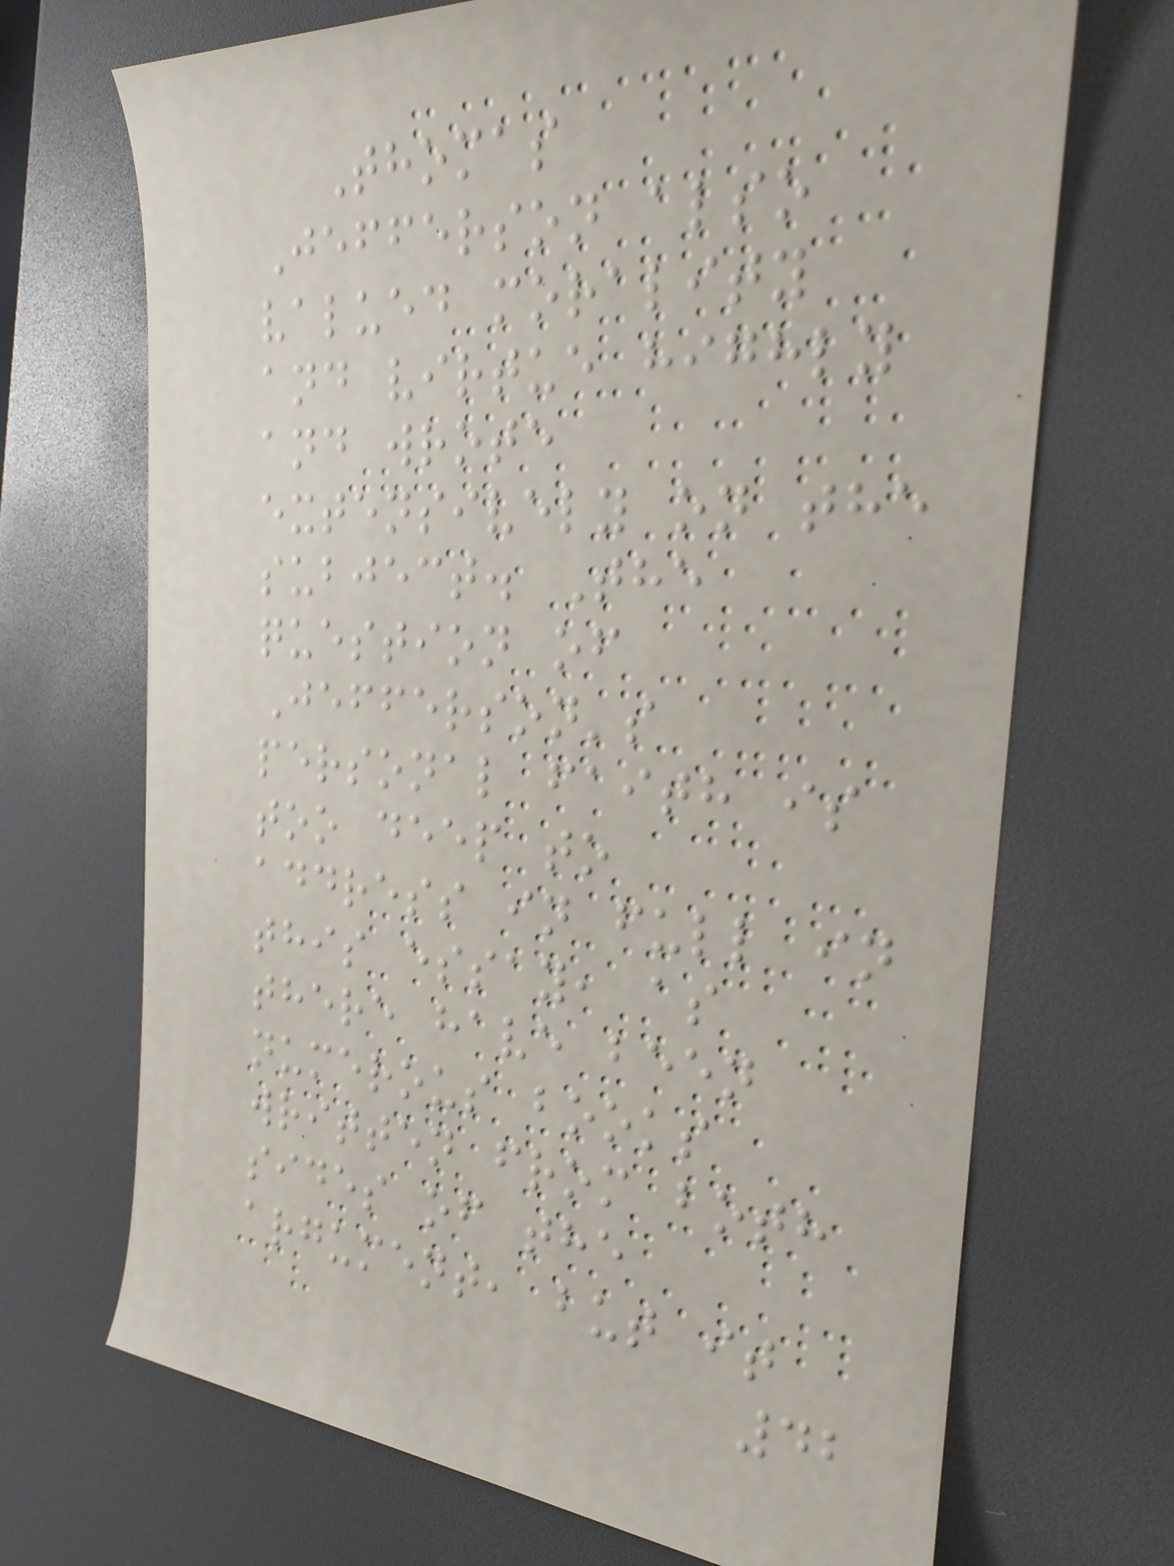Thomas
Jefferson also
valued morality
and virtue highly
and wrote
extensively on the
subject. The
question of
Jefferson's
personal faith is
too deep to
address in full in
this essay, as
there have been
numerous books
written from both
sides of the
argument, but it
42
